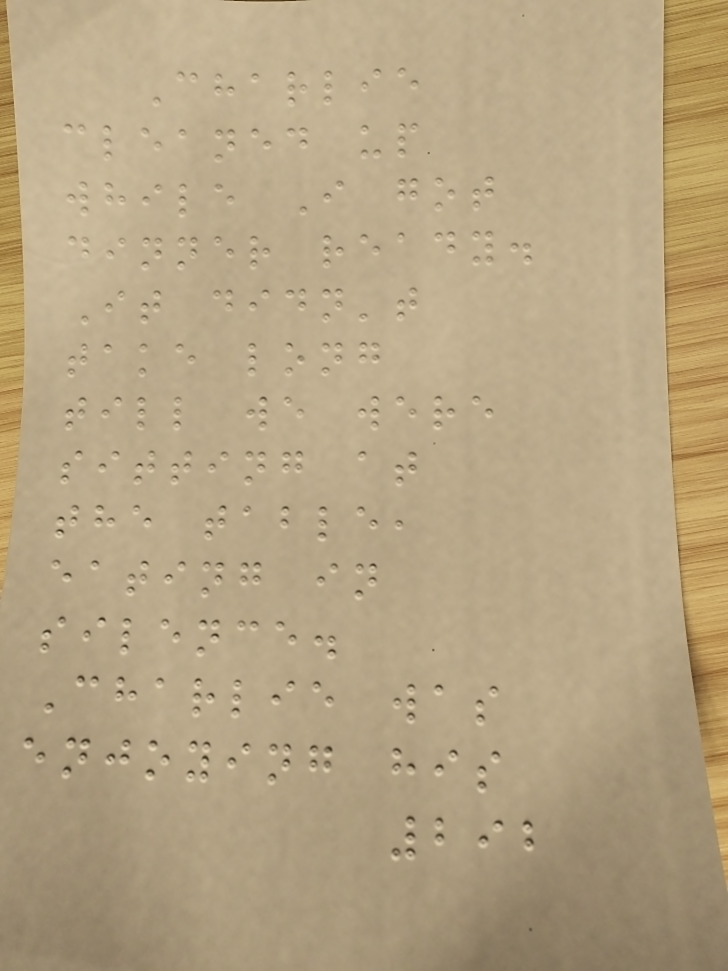Charlie
cleaned up
while I got
dinner ready.
It didn't
take long
till we were
sitting at
the table,
eating in
silence.
Charlie was
enjoying his
292
